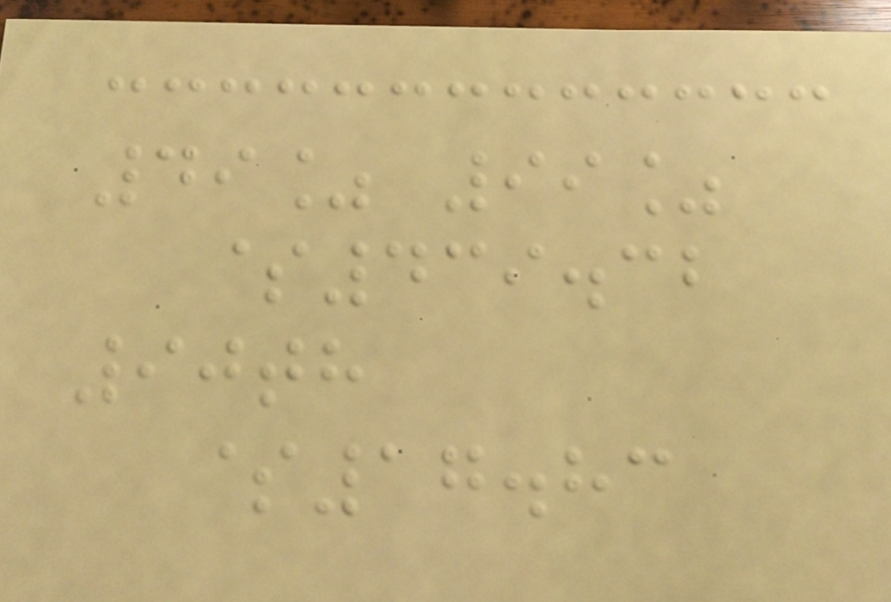49% 99%
$439.32
90th
$17.83
